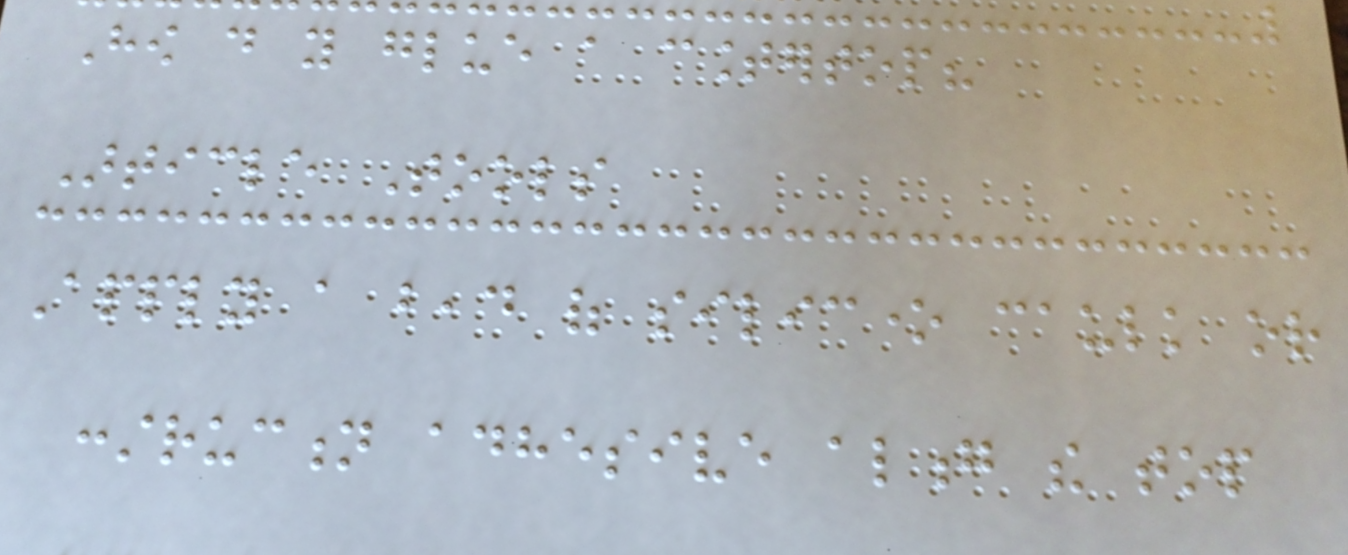How do you glue a countertop?
Article Tools
Apply a bead of silicone caulk or
construction adhesive along the top
